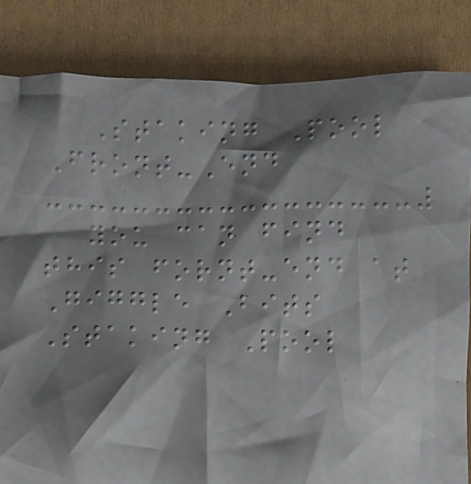Staking Pool
Front-End
you can find
this fornt-end at
Giggle Bits
Staking Pool
